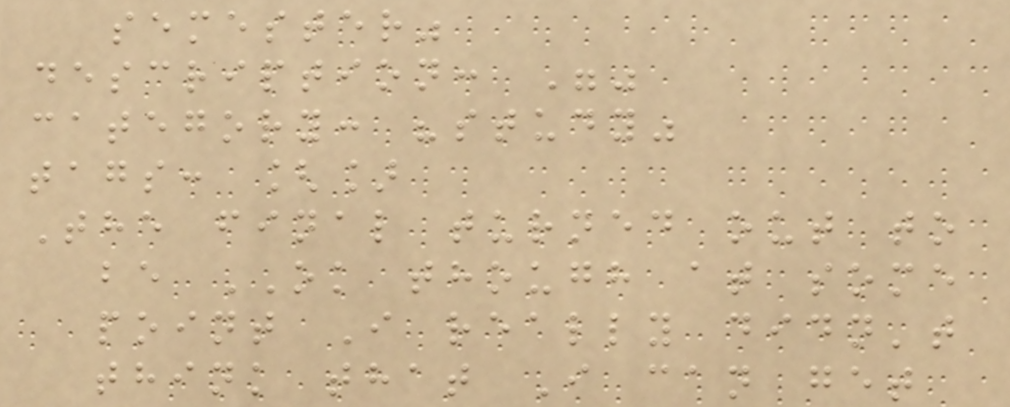semester"
description: ""
category: "study"
tags: []
The final turned out to
be OK though at some
point I really didn't
think that I can get
